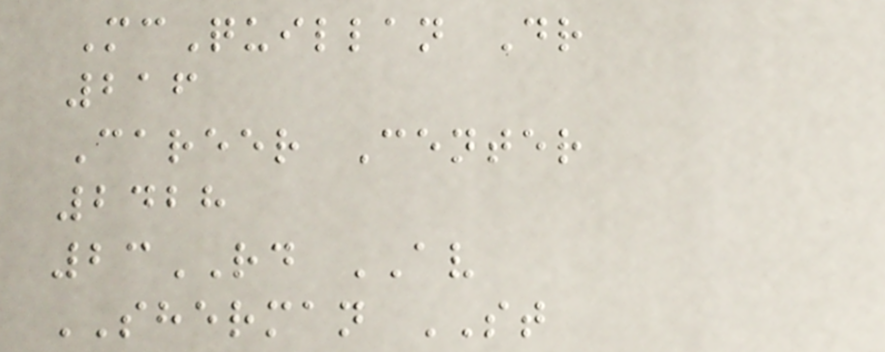McQuillan Dr
216
Career Center
2428
23RD AV
SHERMAN ST
